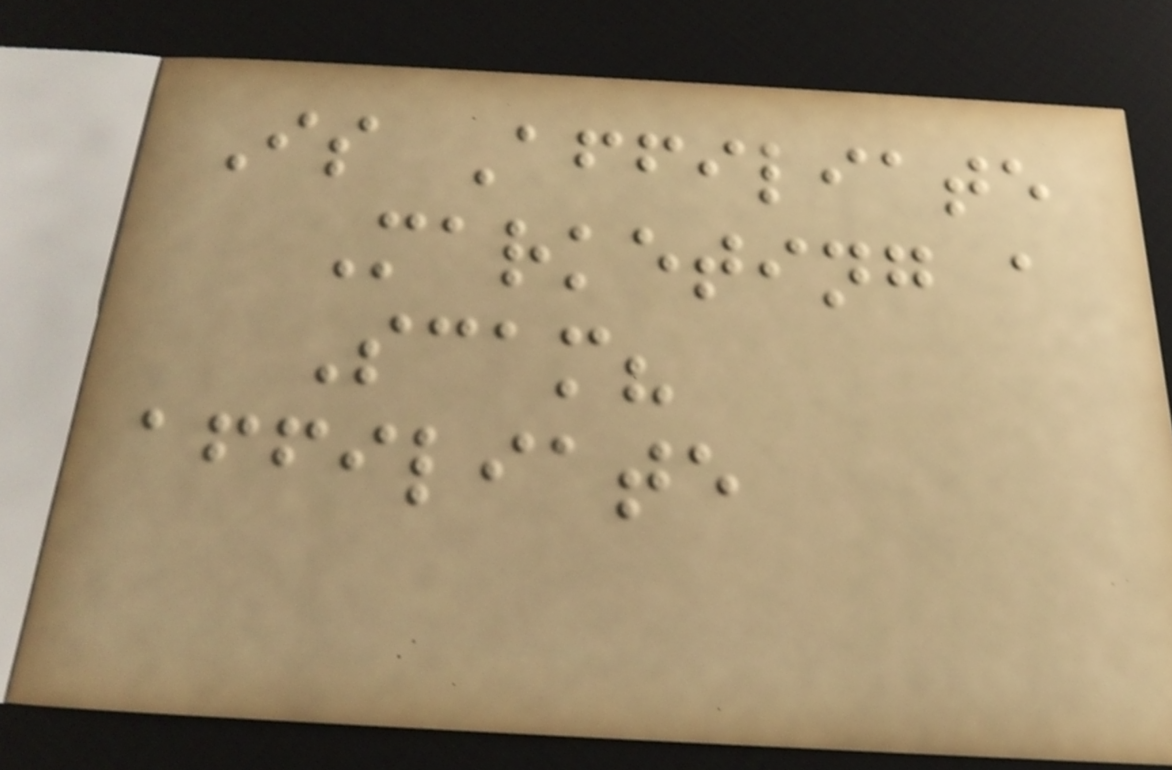Is Affiliate
Marketing a
Scam?
affiliate
